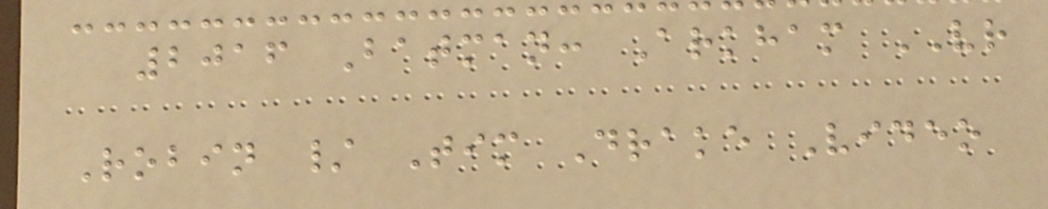2016 Batman: Arkham VR
Robin / Tim Drake Video
